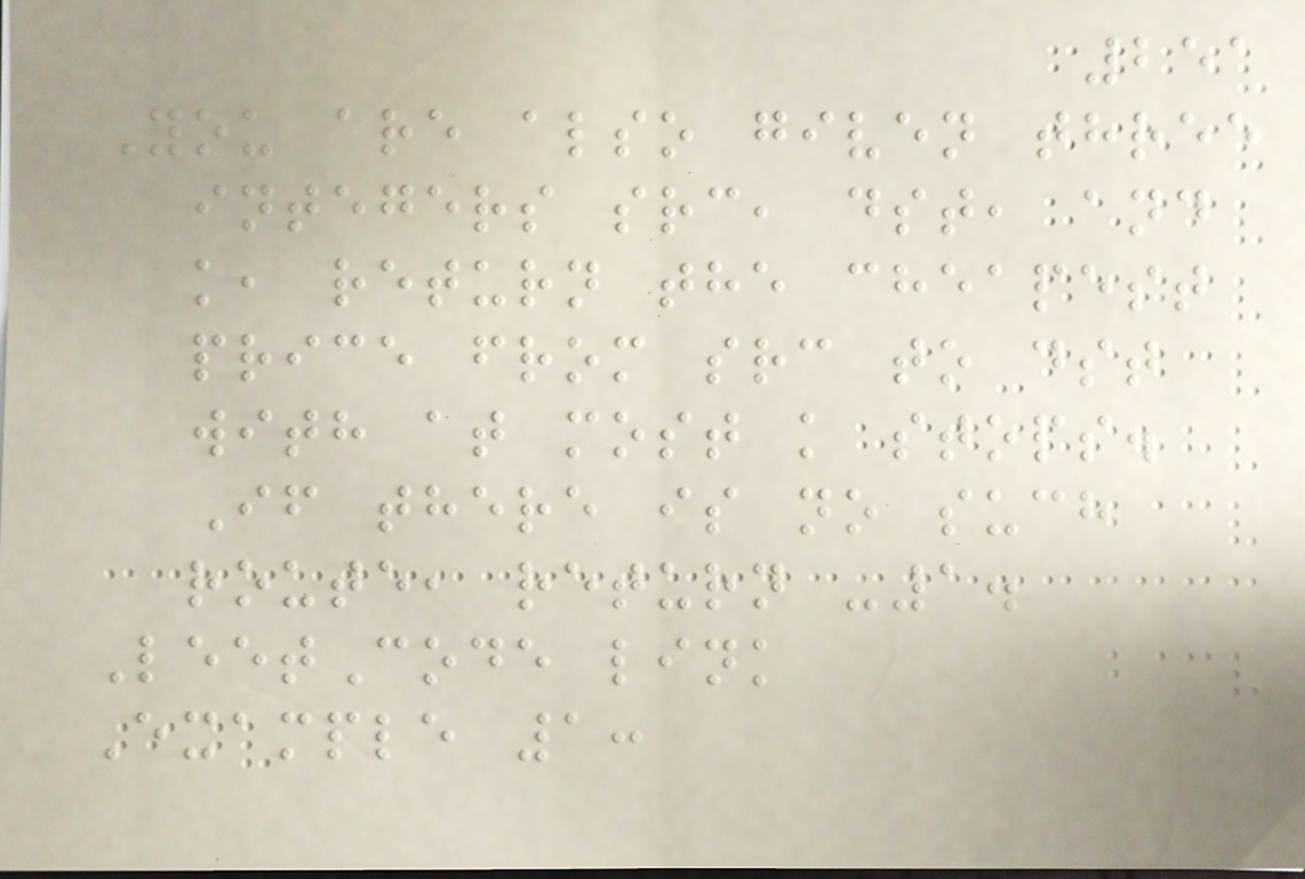251
You are also given three
integers src, dst, and
k, return the cheapest
price from src to dst
with at most k stops.
If there is no such
route, return -1.
LeetCode link
Example 1:
